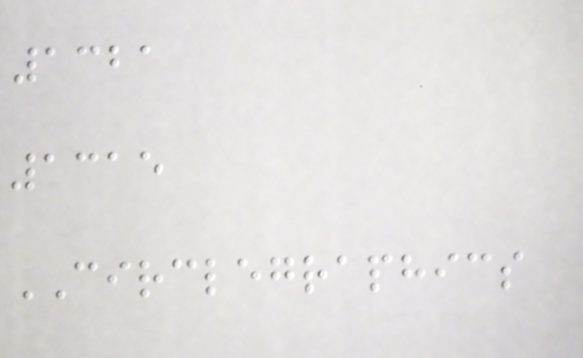1321
1315
CIRCLEGRAPHICS
